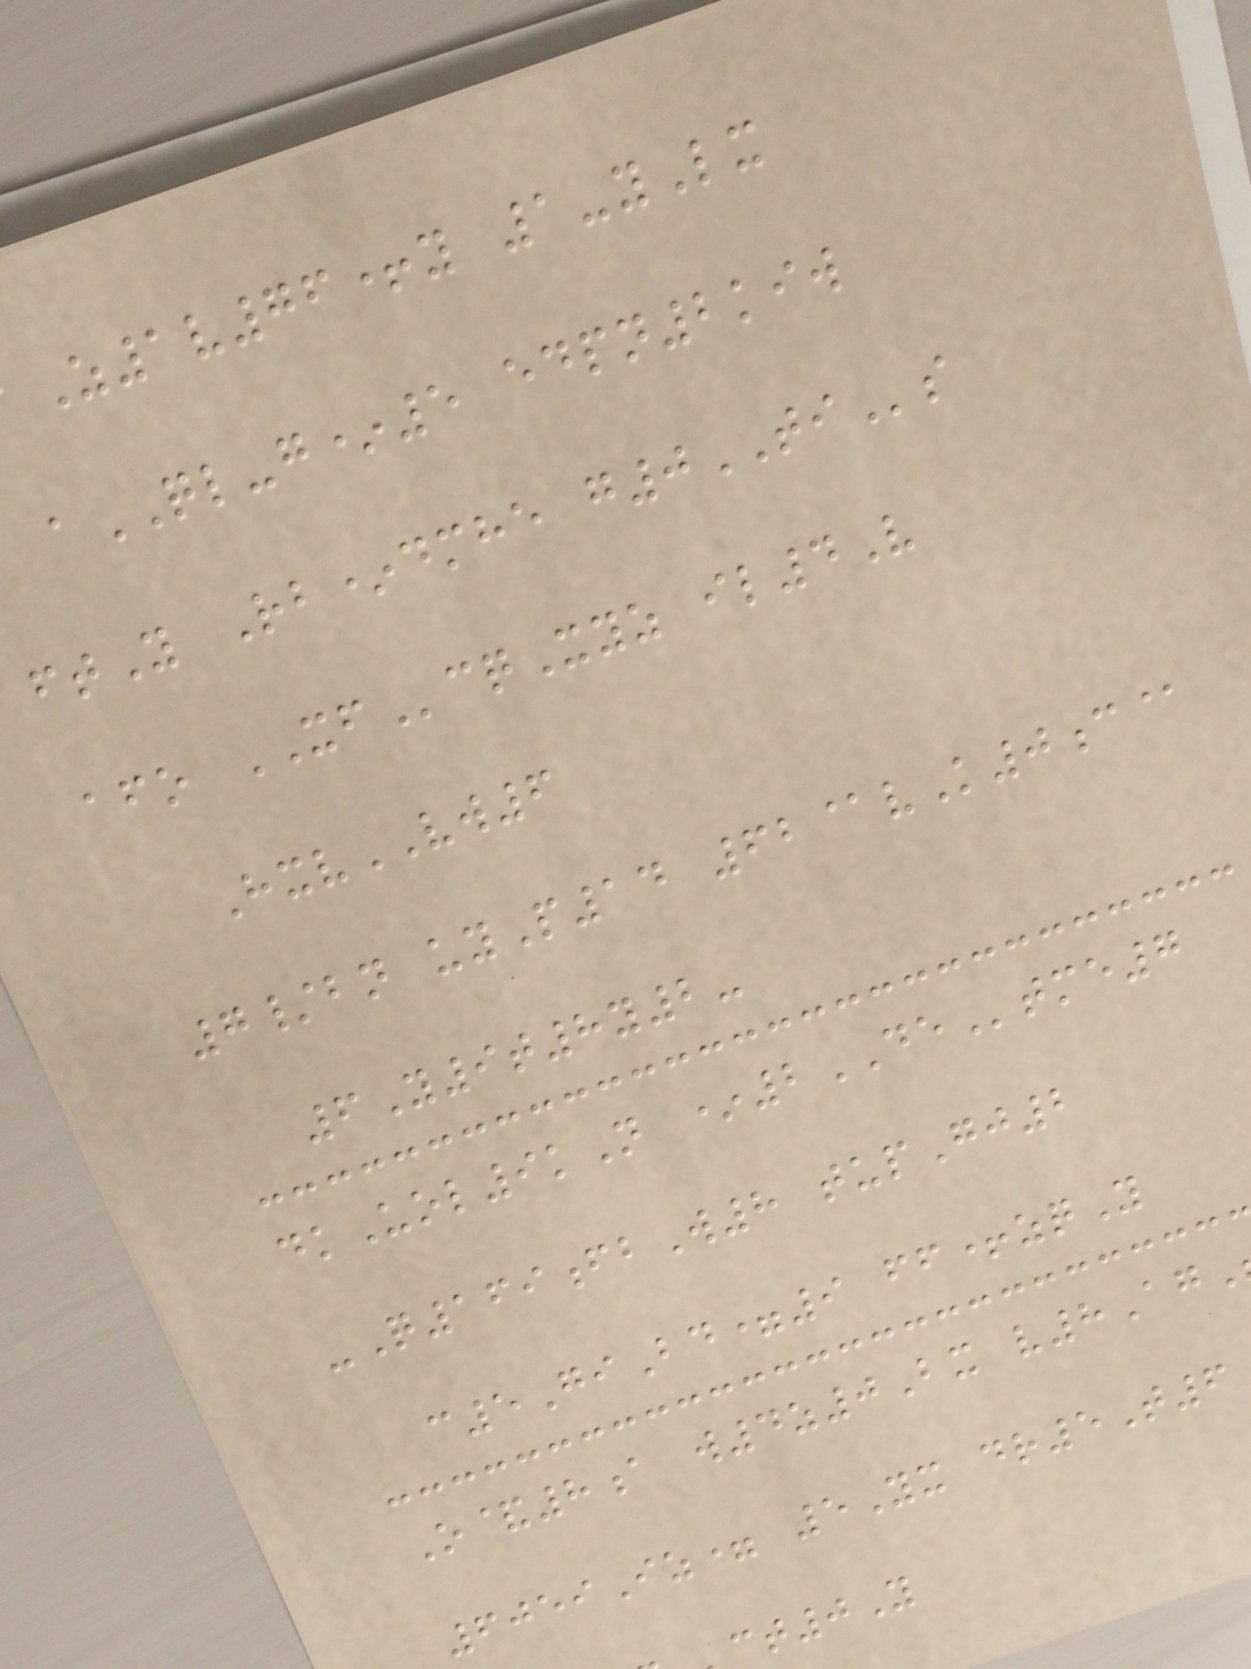Z1v76+y 1-yLx
aQL-g*5 edpn2kiw
ftY Rb*dmhe g0TIs
afo XFcqXyz il4V
HxvVW6
7/bn uyP14 62@vK0c@
6Y9t8y2-
dkUol9kN *2DEtme7
-Q169fbW8 tupGj2
c5GiBd=9 ff+zqY
O&8a w4z0Bx v8Ag
6059Iz= 5Yx dr5T6
ct0Y
